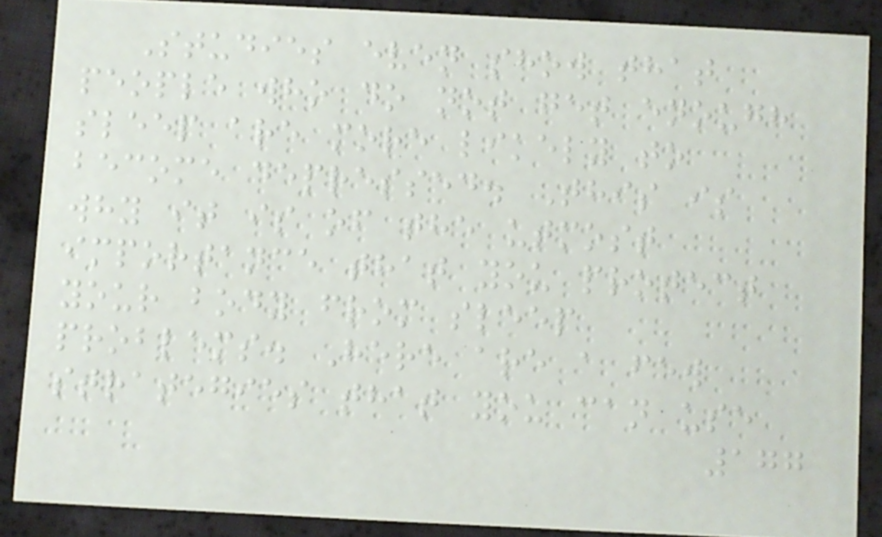Studies even show that
people who do not get enough
sleep are more likely to
become depressed. This is
why it is of the utmost
importance that you protect
your body from sleep
problems. Here are a few
strategies that you can use
177
